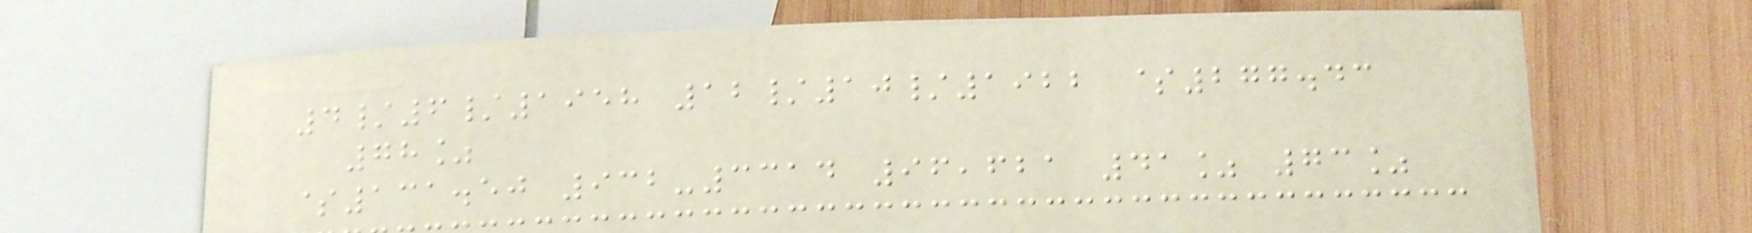4/6/1958 12/10/1922 $277.43
78%
$131.50 932-3314 96,621 41% 73%
